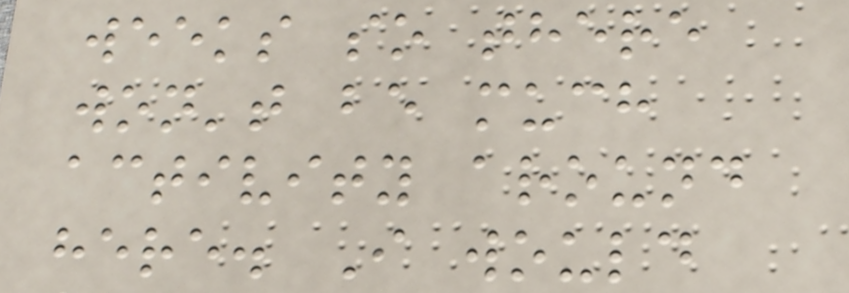weeks so there
won't be much
activity around
here. I would
